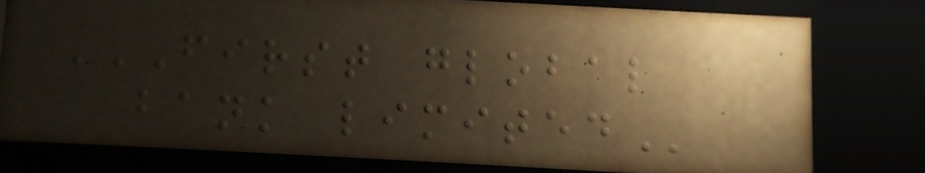FIRST GLOBAL
BANK LIMITED
